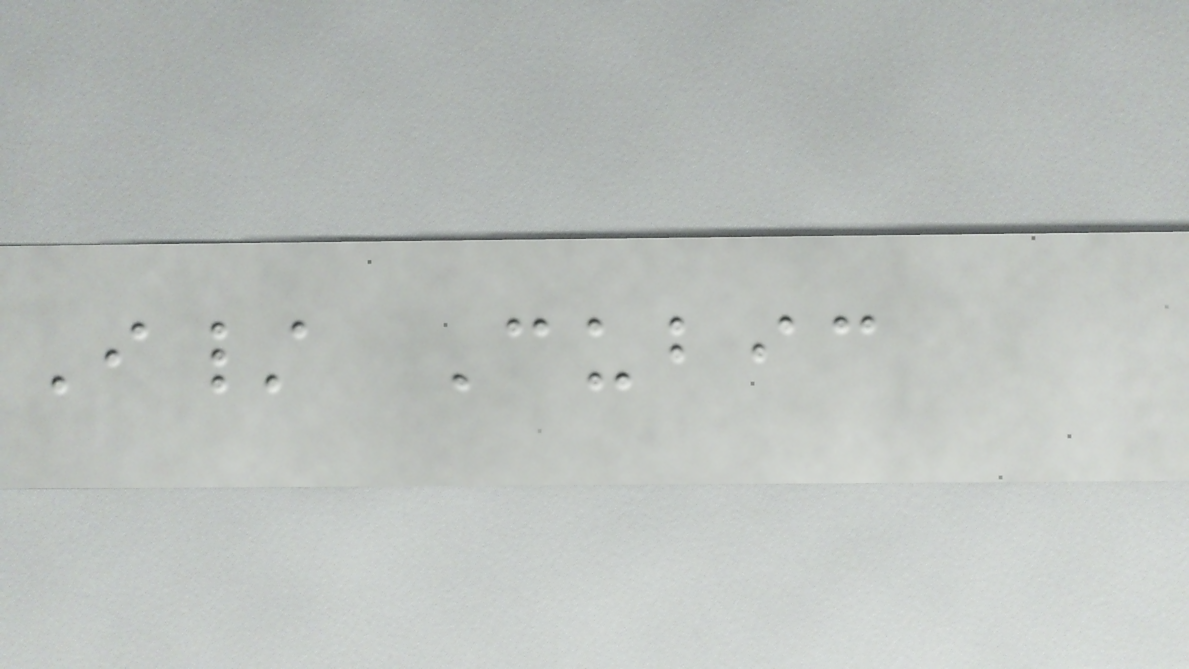I/ Cubic
